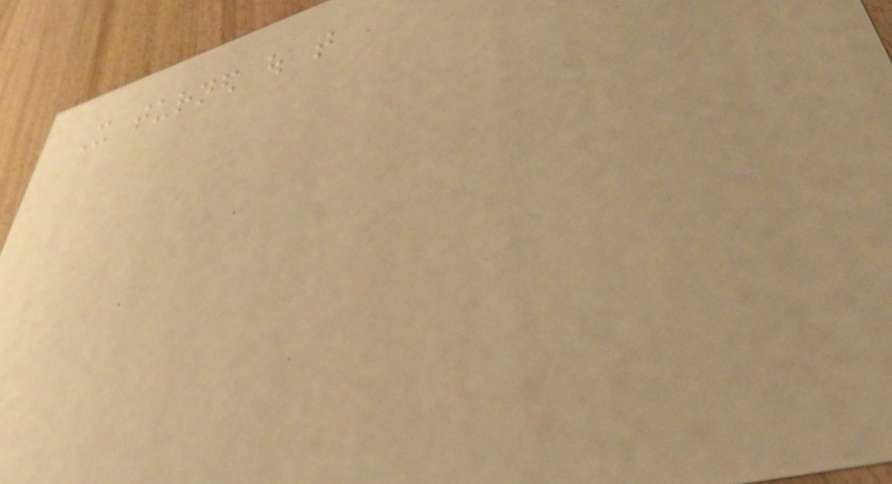It turned out that
